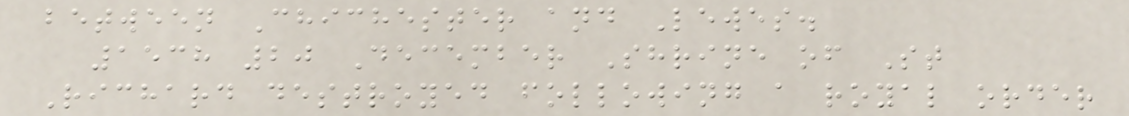between Chichester and Lewes.
1538 20 December Shrine of St
Richard destroyed following a royal order
